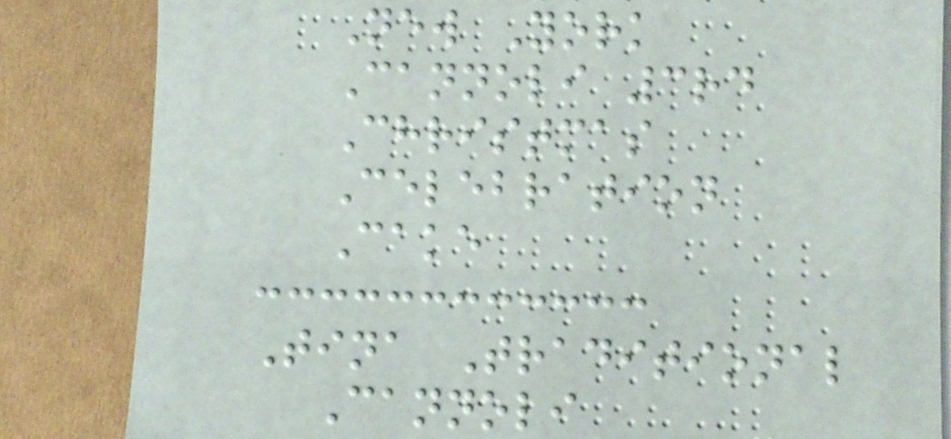New York
Cannoli 3rd
Christmas
Celebration
Cake
Tina Traditional
Cannoli
